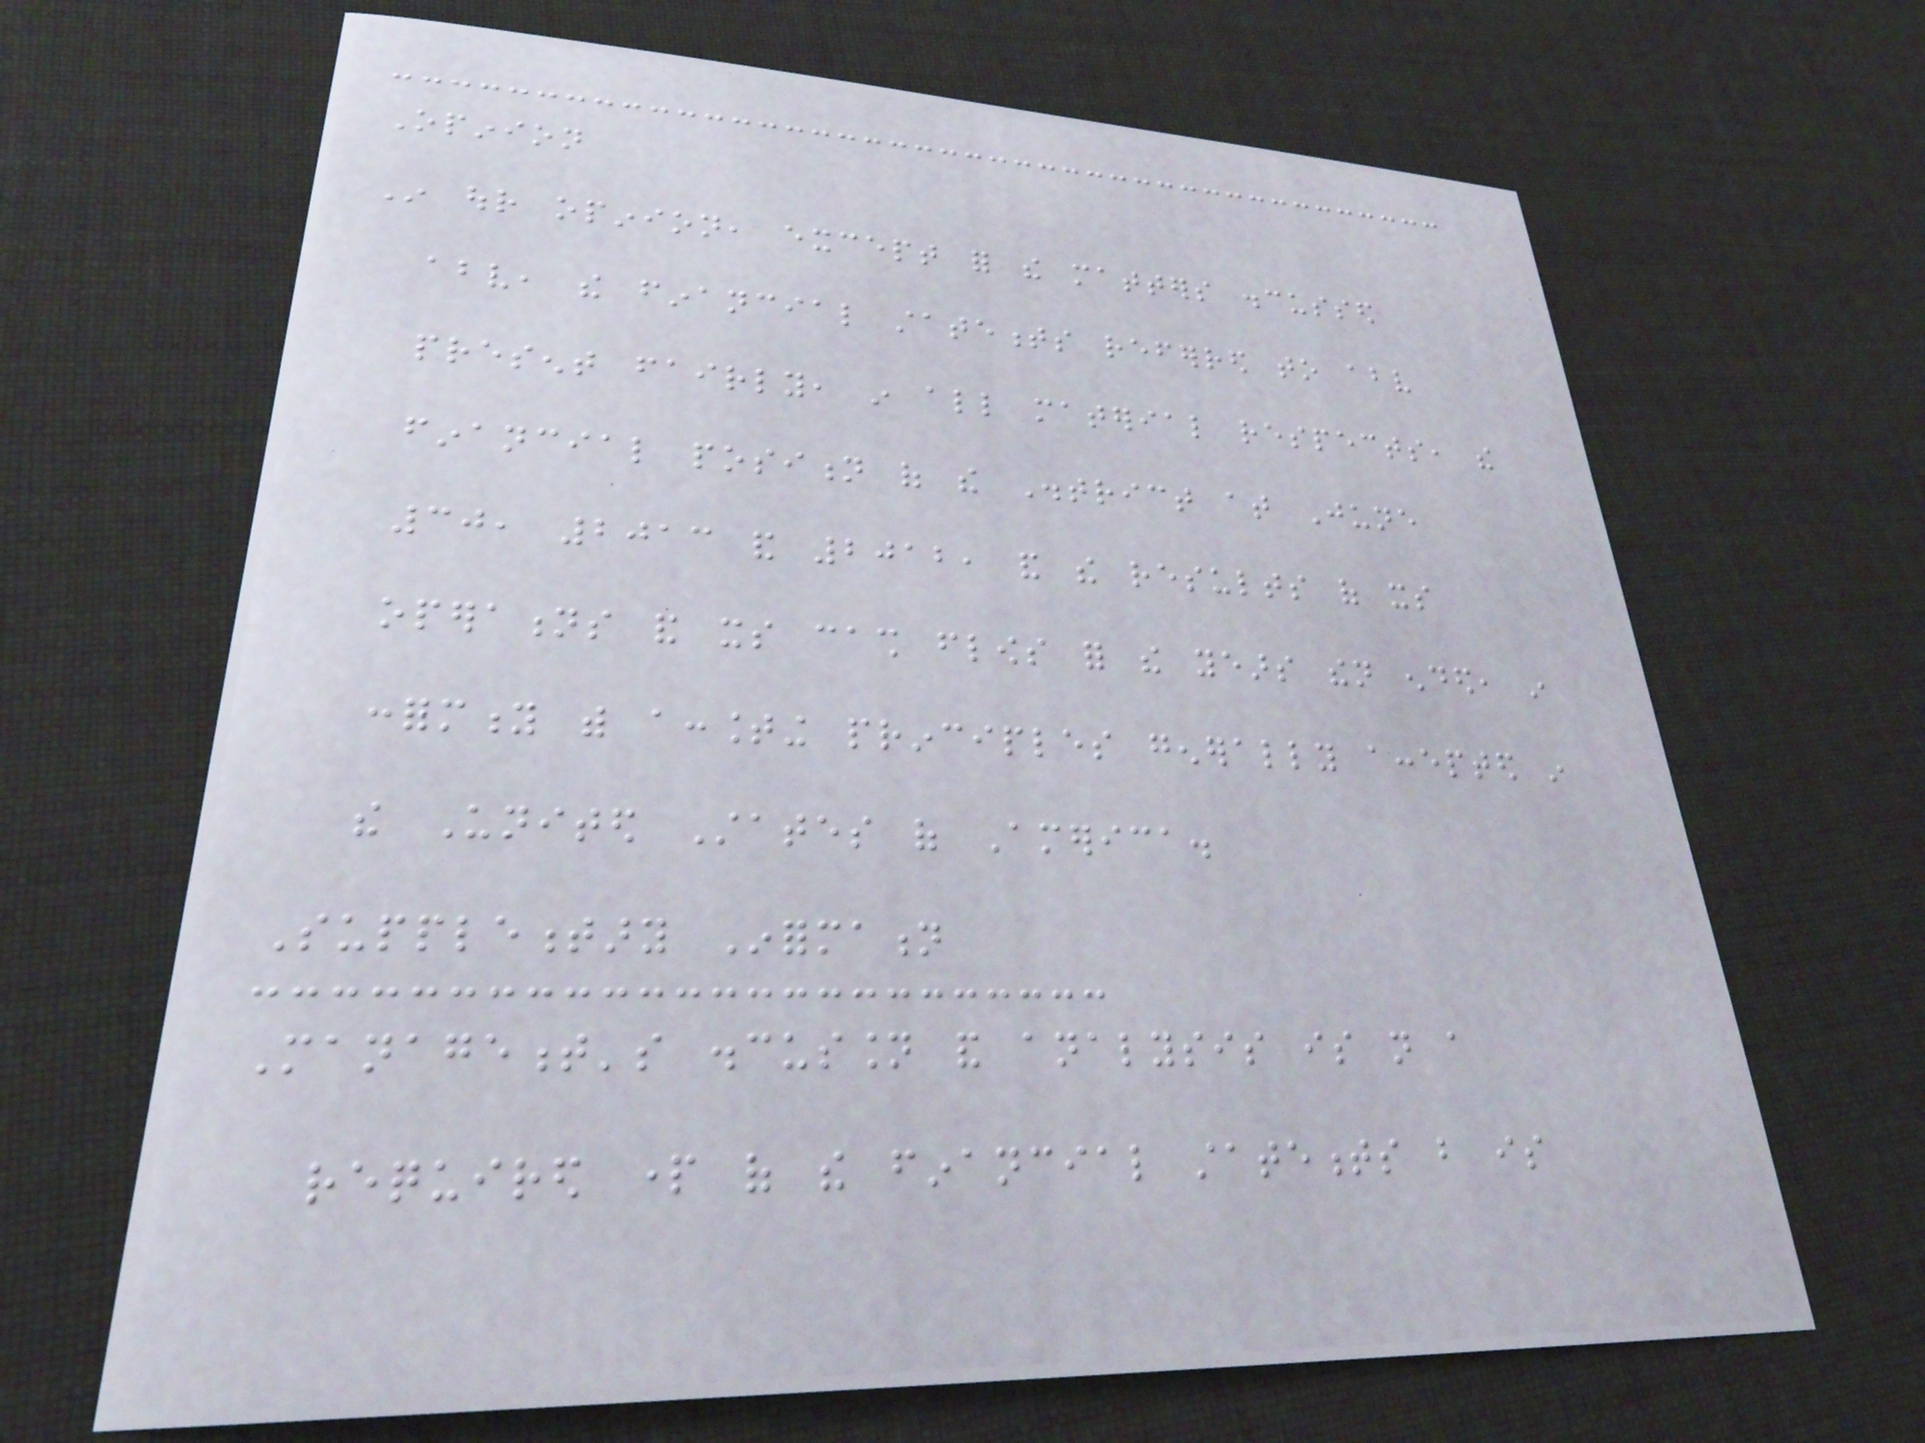Opinion
In our opinion, except for the matters discussed
above, the financial statements referred to above
present fairly, in all material respects, the
financial position of the District at June
30, 2013 and 2012, and the results of its
operations and its cash flows for the years then ended, in
conformity with accounting principles generally accepted in
the United States of America.
Supplementary Information
Management's discussion and analysis is not a
required part of the financial statements but is
